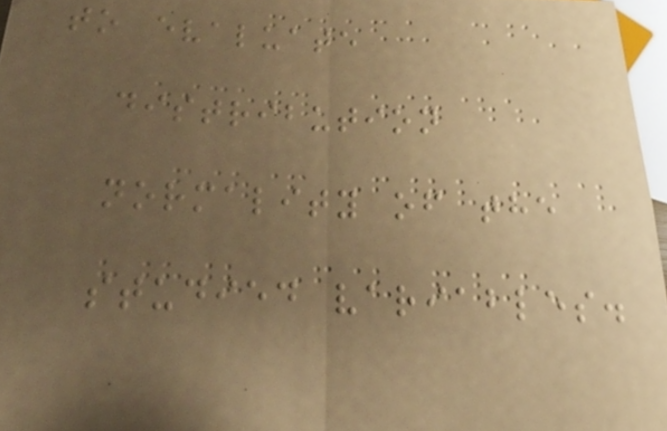to evaluate
distribution
normality of the
studied variables.
